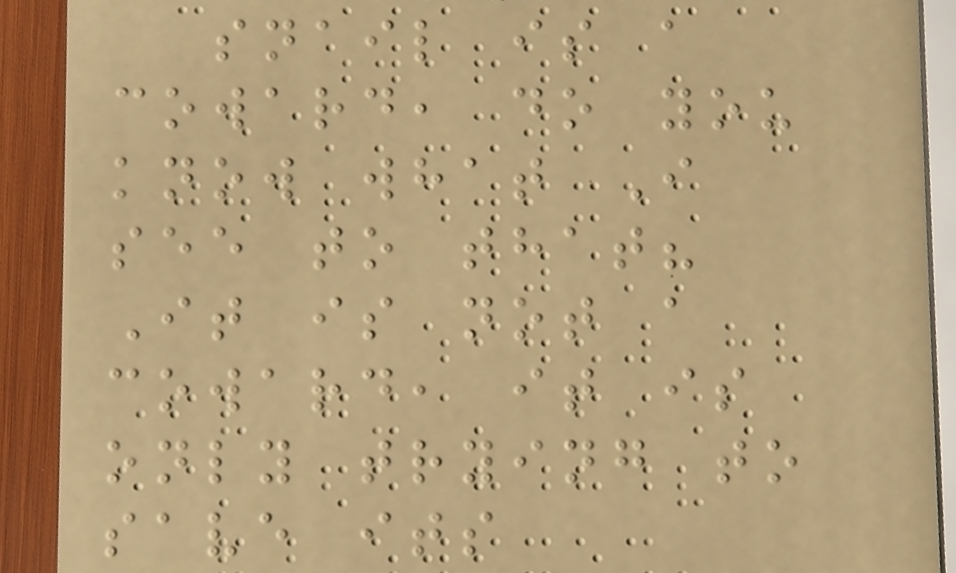snail is a
coward, do you
know what I
see to that?
It is not a
coward, it is
only trying to
save its
